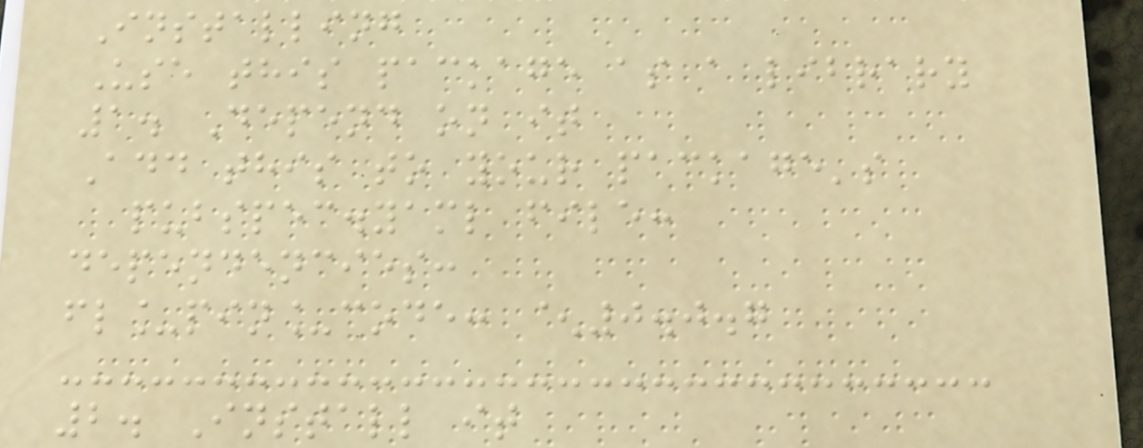Installing
Use this package as a library
1. Depend on it
Add this to your package's
pubspec.yaml file:
dependencies:
fl_pin_code: ^0.0.7
2. Install it
